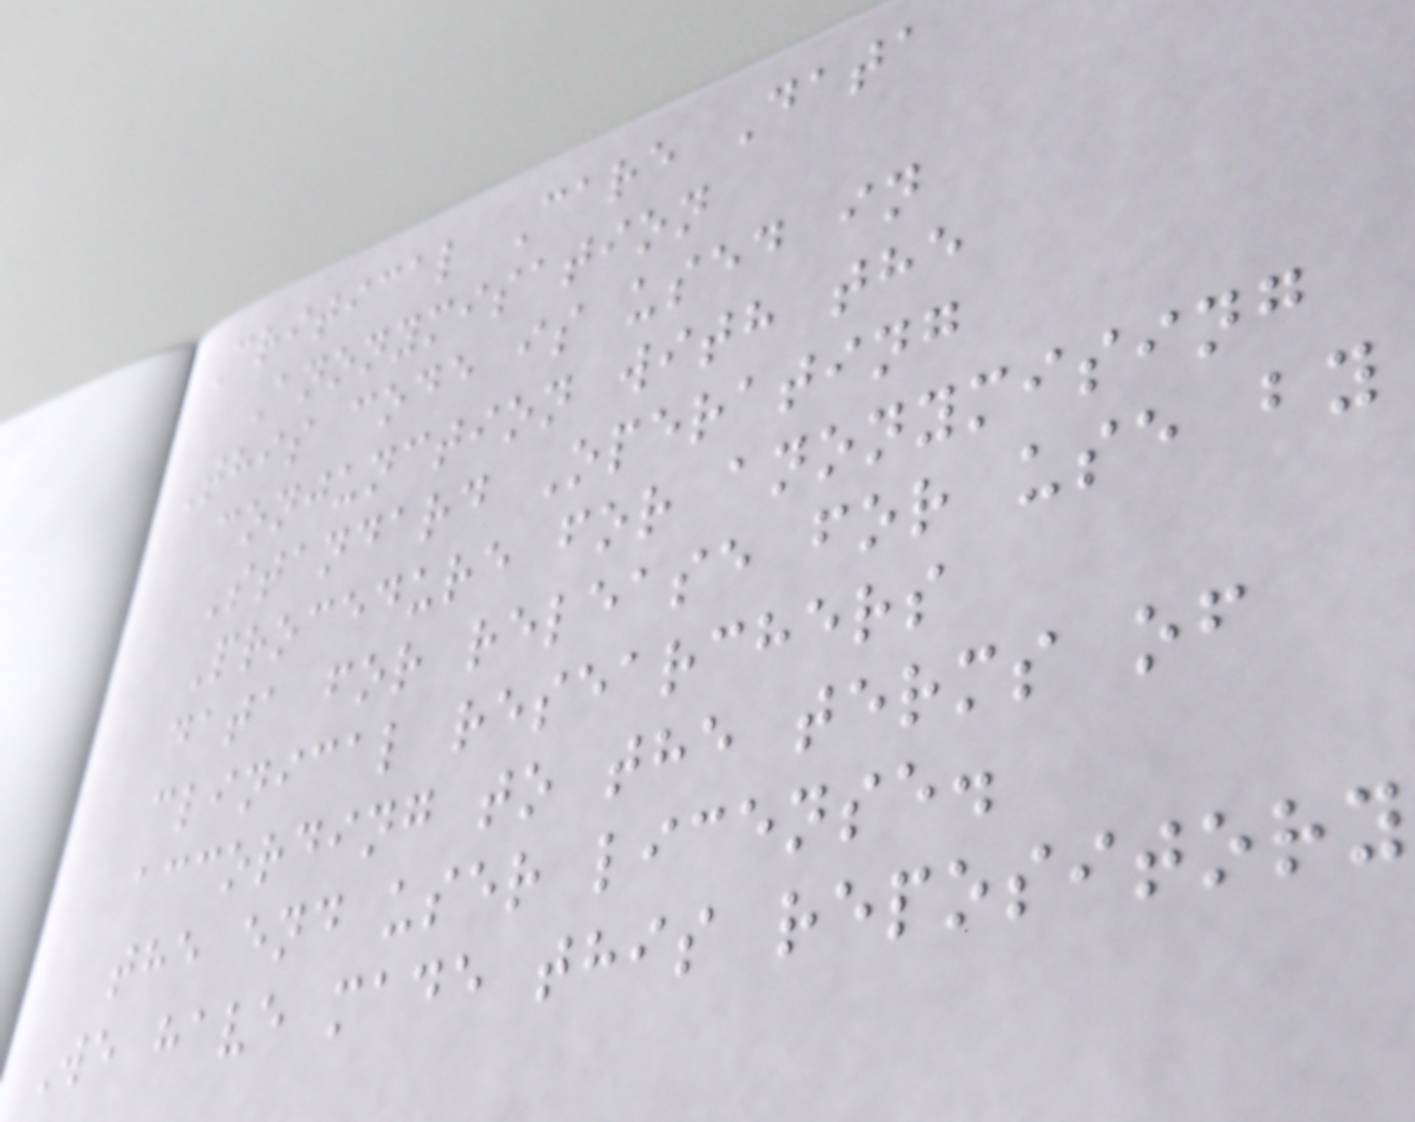Critical Care Data
Anonymisation
This code is used in
conjunction with the
Standard Operating
Procedure for anonymising
data for release for use by
clinical researchers
according to the terms of
the end user license.
We have made this repository
